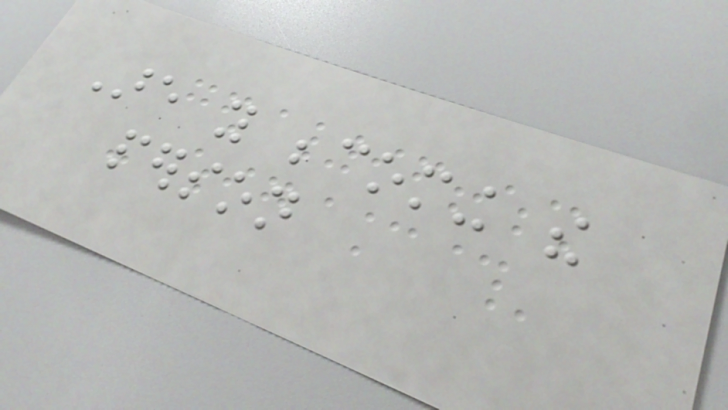Are you becoming the
person
